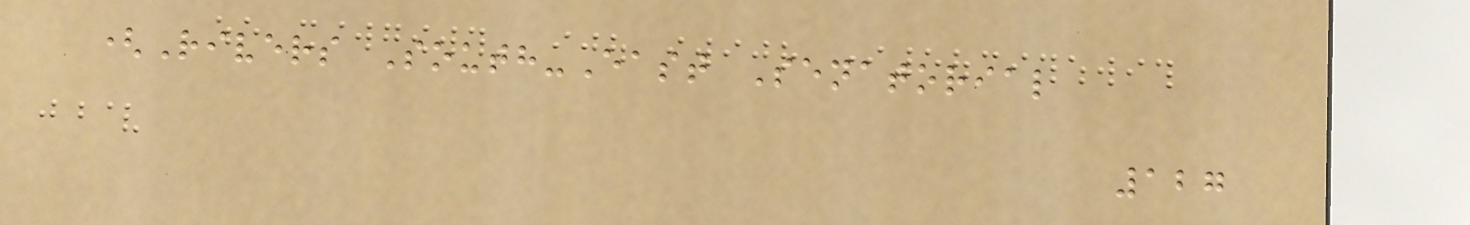(Rivers South-East Senatorial
127
